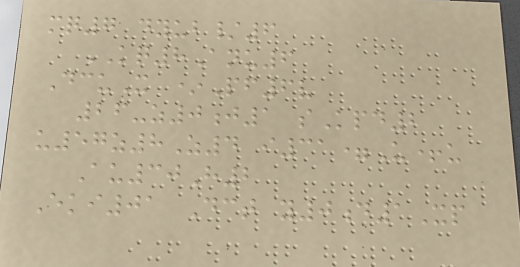mq7 dyub/6
KQ8Anu6
DcuX *Pf6v
26-z0j1 sKpd2
u57z8Z4 i31=U+u
Au30H2
Eki01 Dct y0d1Xp
